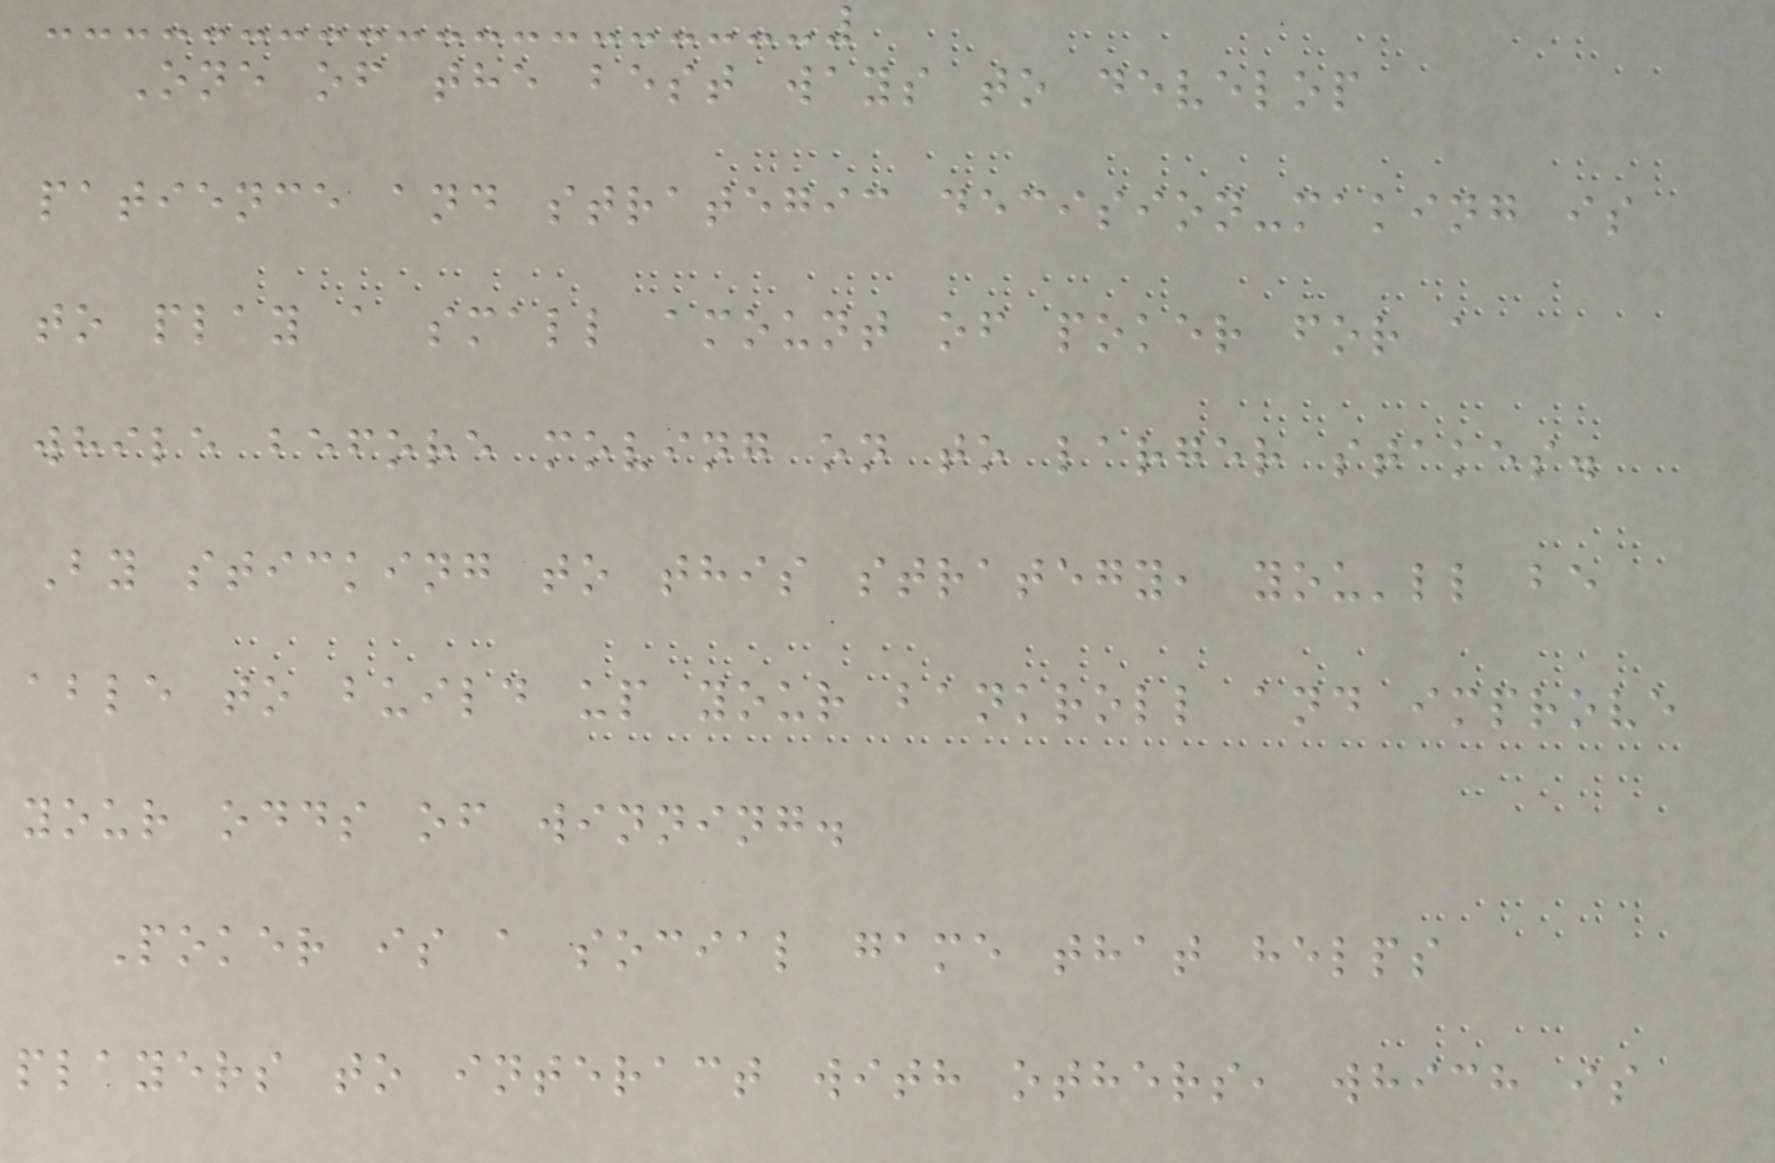One of the best ways to develop
patience and strategic decision-making is
to play a small amount of poker for a
while before moving on to larger stakes.
By sticking to this strategy, you'll be
able to build up your bankroll and improve
your odds of winning.
Poker is a social game that helps
players to interact with others, which is
